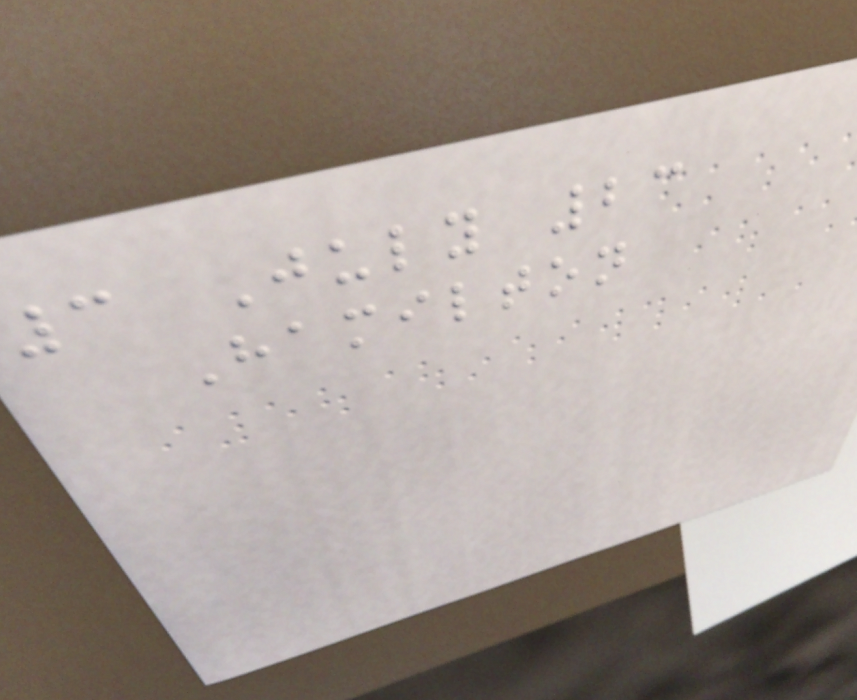3 July 23
Hamilton
